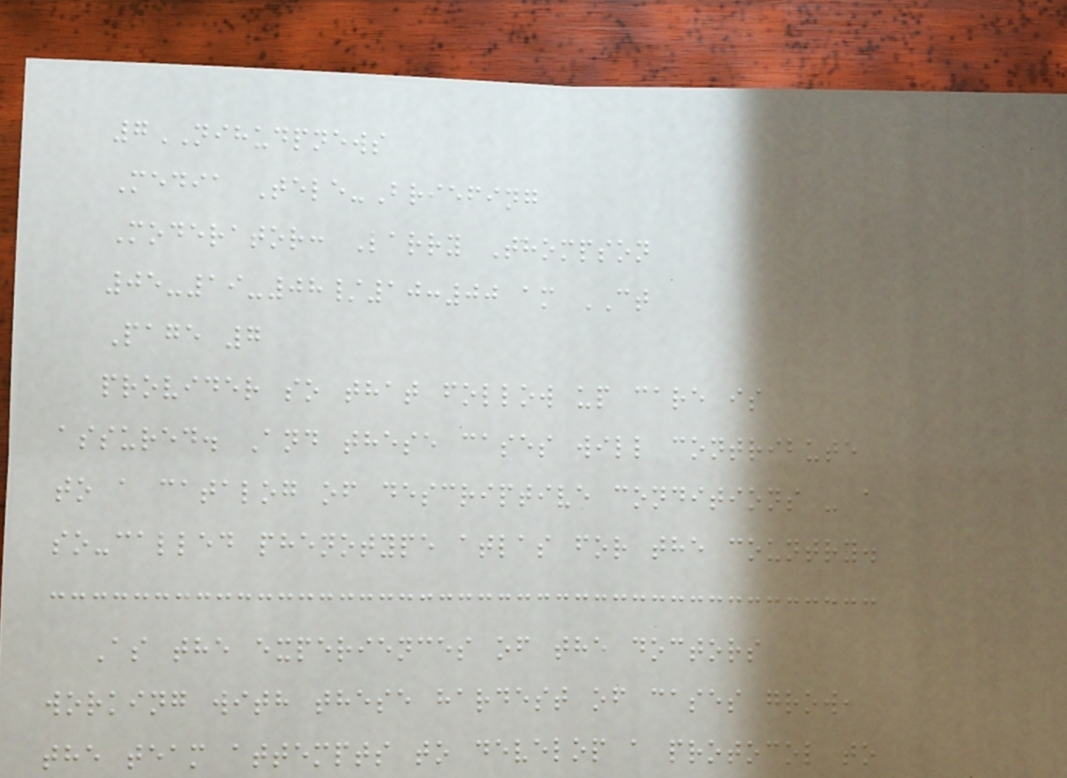7NIHUDPNEWS
Media Tele-Briefing
Moderator: Larry Thompson
05-19-08/10:00 am CT
Page 7
provider so that follow up care is
assured. And these cases will contribute
to a catalog of descriptive conditions - a
so-called phenotype atlas for the country.
As the experiences of the doctors
working with these hardest of cases grow,
the team attempts to develop a protocol to
